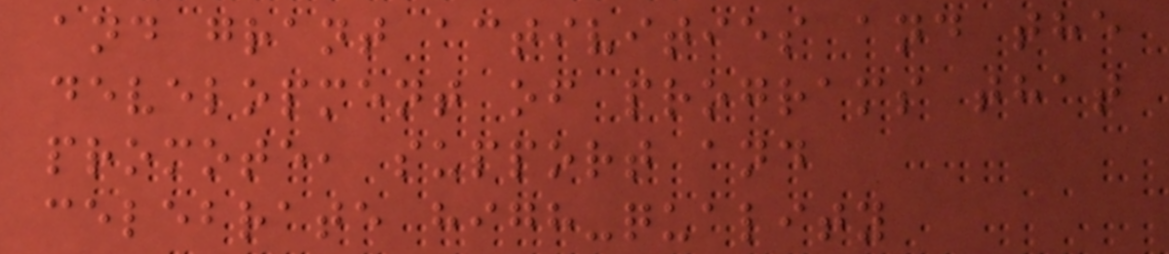and grant activities and the
development of programs that
promote, support and
celebrate high-quality
